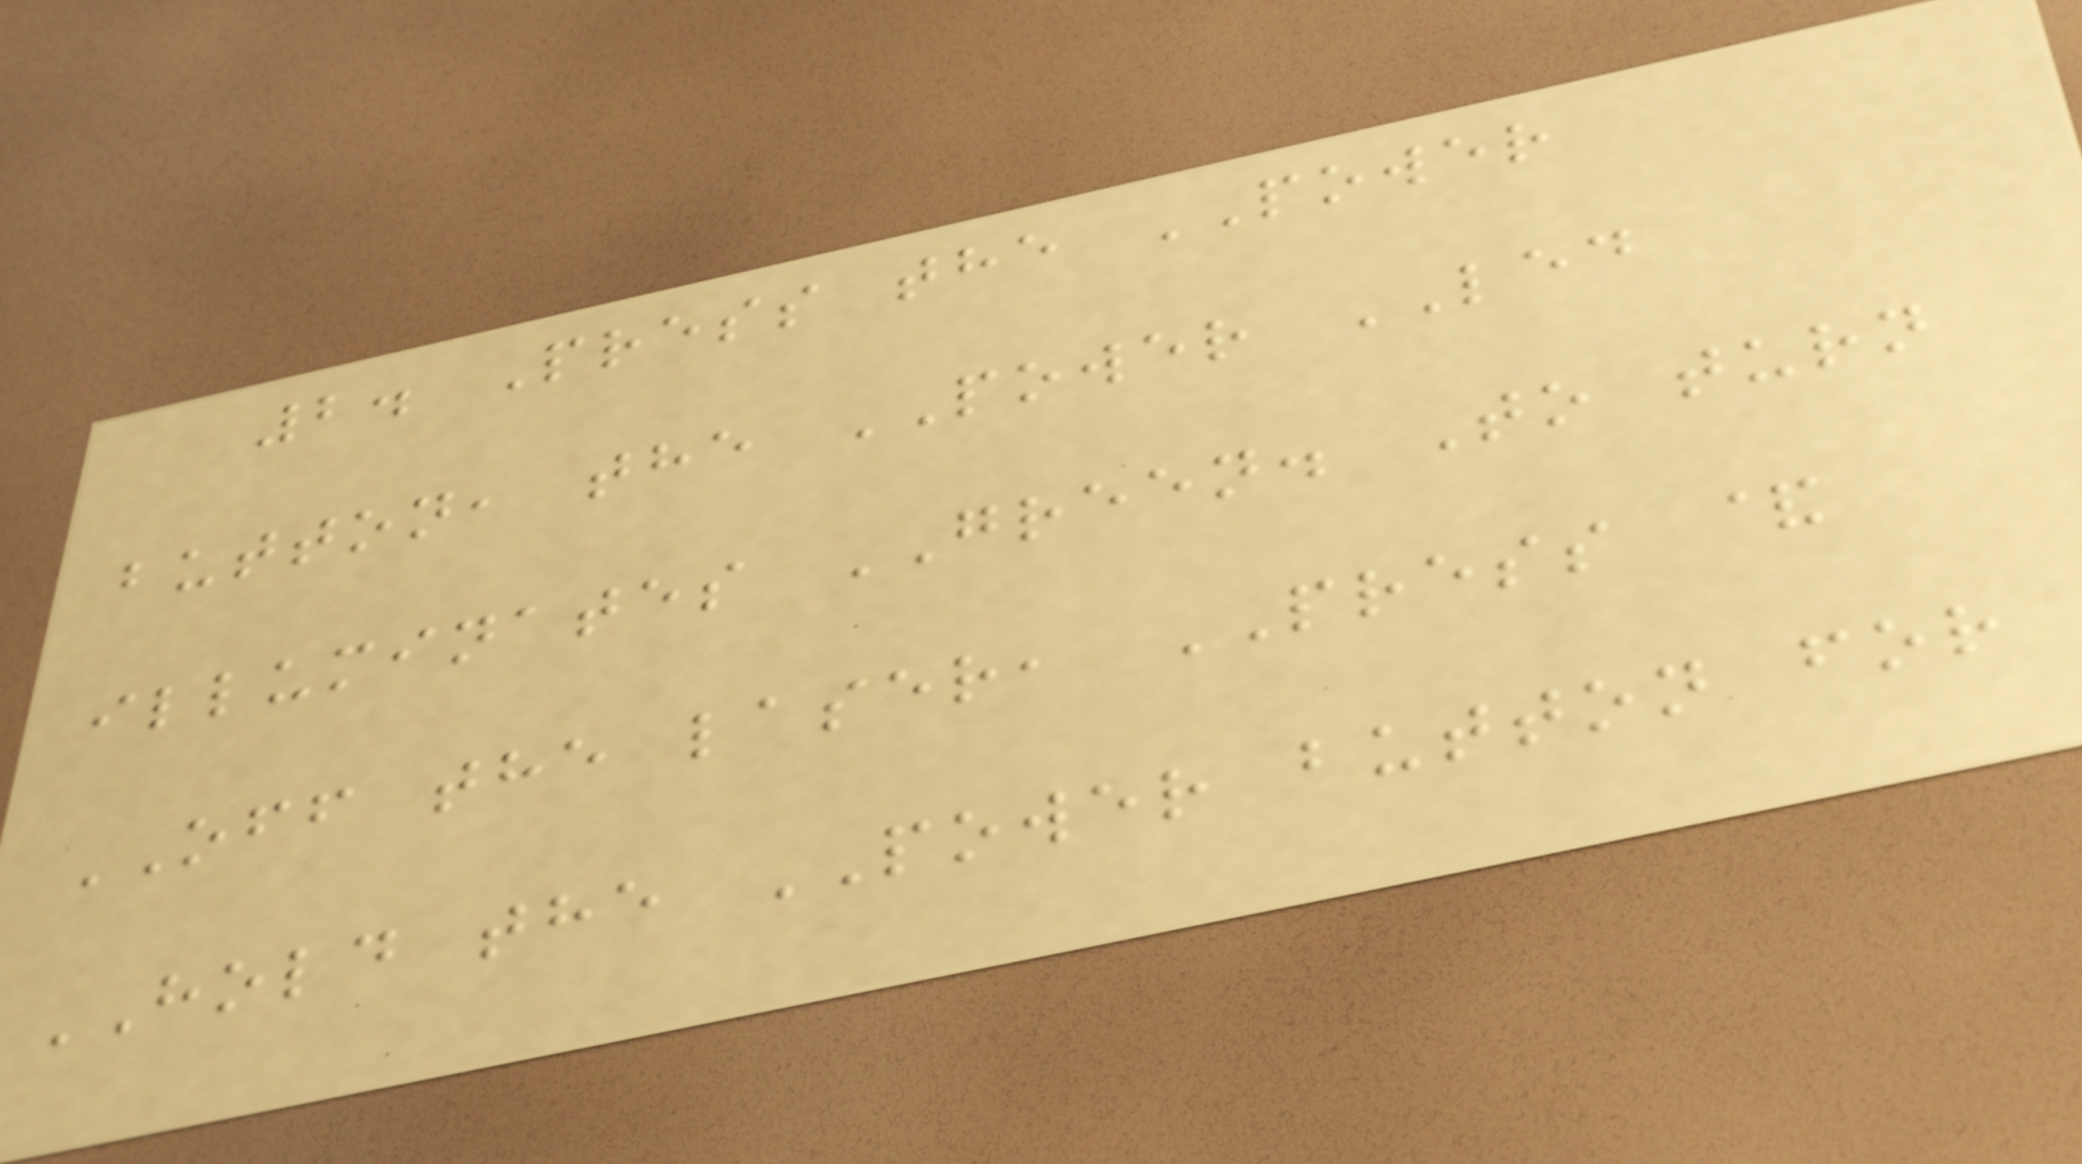2. Press the POWER
button, the POWER LED
illuminates GREEN. To turn
OFF the laser, PRESS &
HOLD the POWER button for
